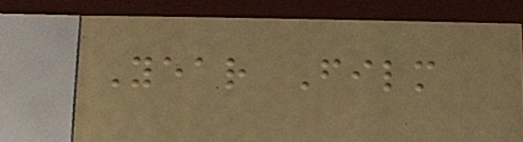Year Film
